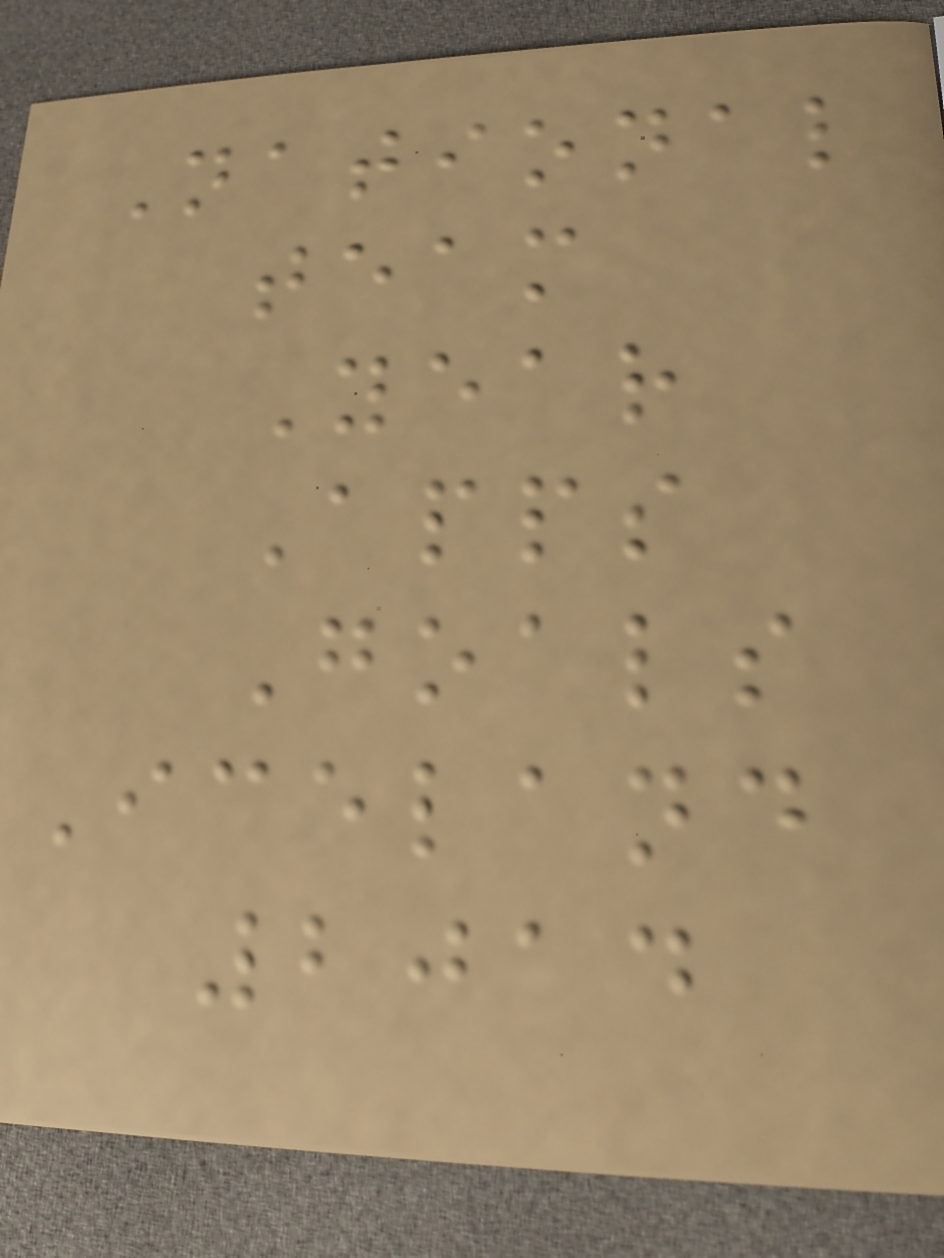National
team
Year
Apps
Goals
Iceland
2014
